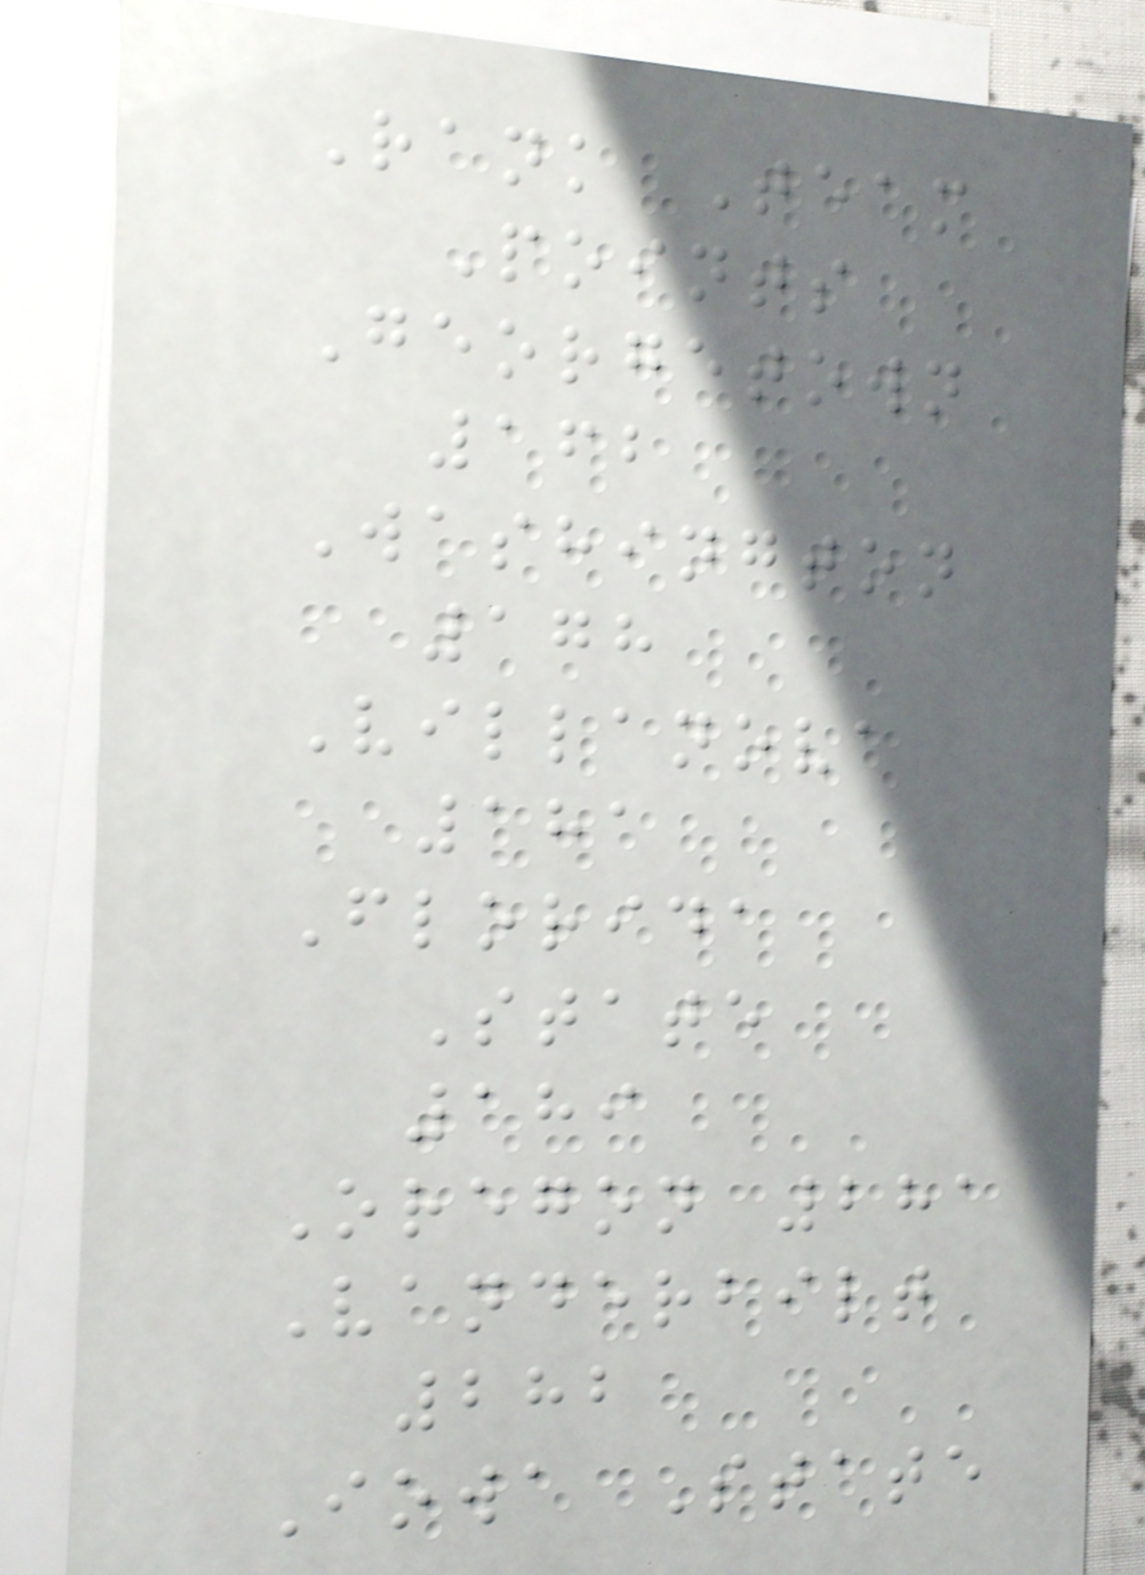Rank Team
Points
Georgetown
162
Washington
178
Villanova
181
Florida
State
189
Oregon 281
Vanderbilt
282
Iowa State
